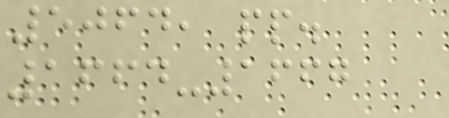5064, pp.
1664-1667
